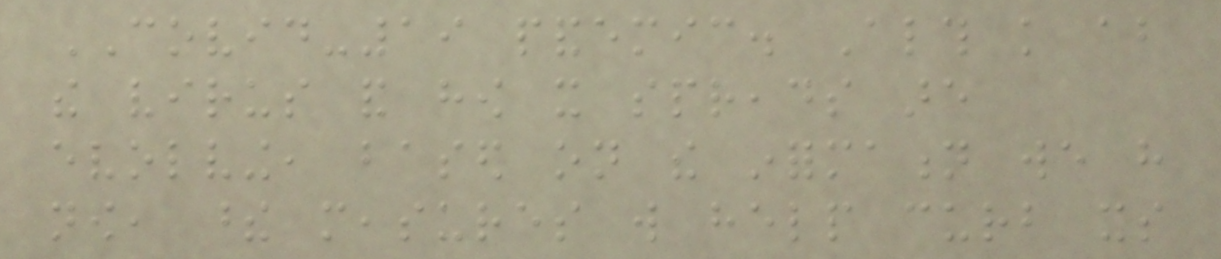COVID-19 pandemic. Although knowledge about
the virus and how it spreads are
evolving, based on the information we have
now, these measures will help curb its
